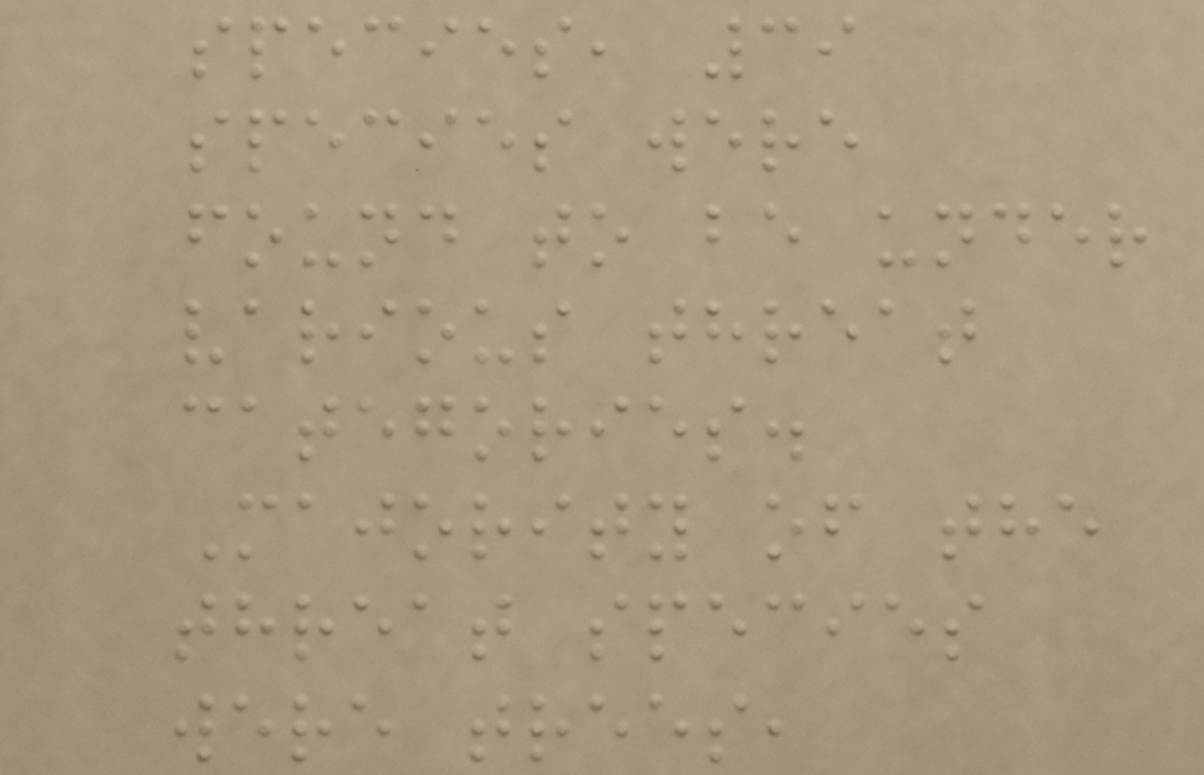species, 39
species were
found to be under
various threat
categories.
Majority of the
threat species
were trees,
